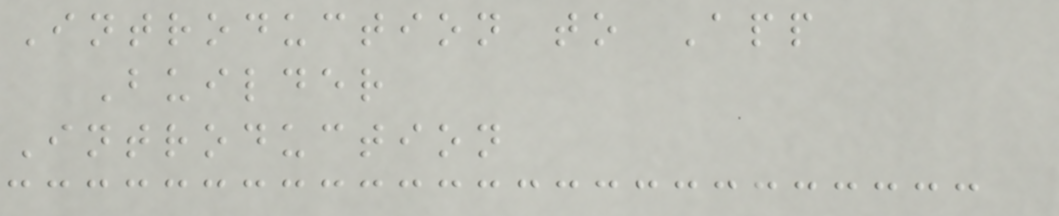Introduction to App
Builder
Introduction
